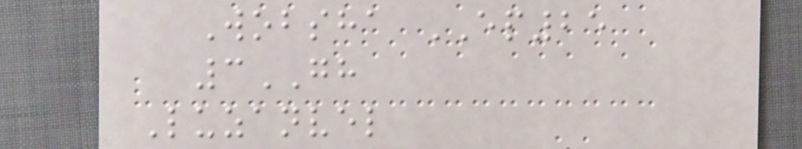Wobsha EP25
3GH
Luzanvel
